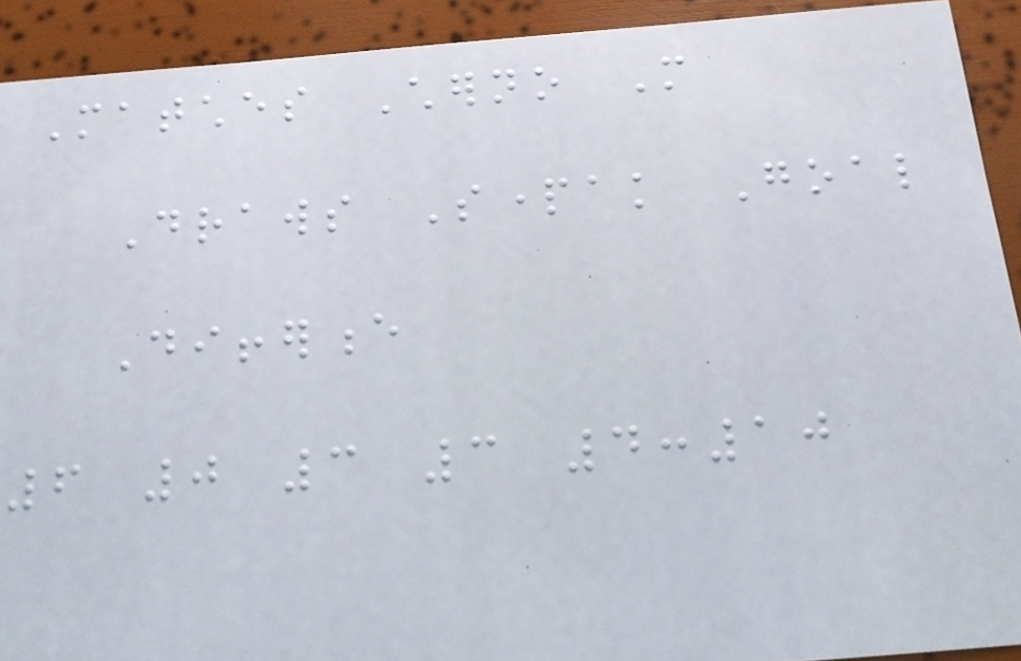Matches Cherno More
Draws Spartak Goal
Difference
6 0 3 3 4:10
